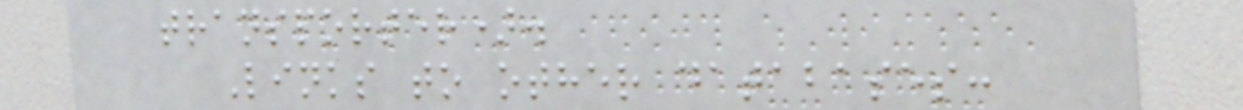transporter).
Links to other databases:
